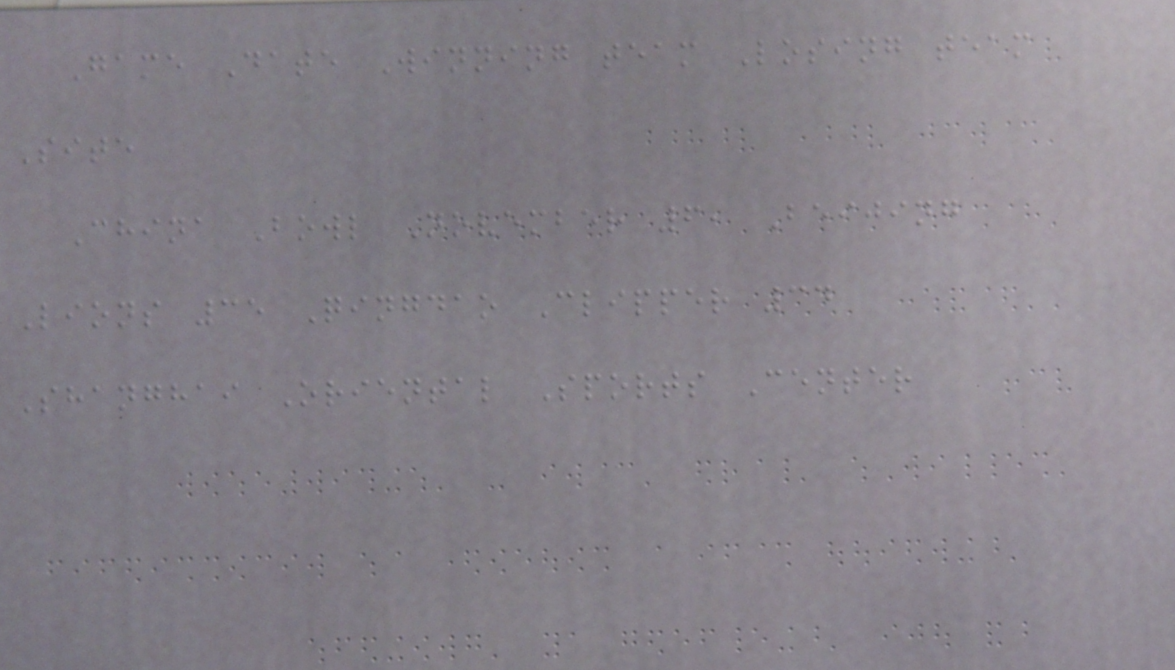Game Date Winning team Losing team
Site
China Bowl November 6, Beijing
Lions 35 Qingdao Clipper 34
Shanghai Oriental Sports Center
